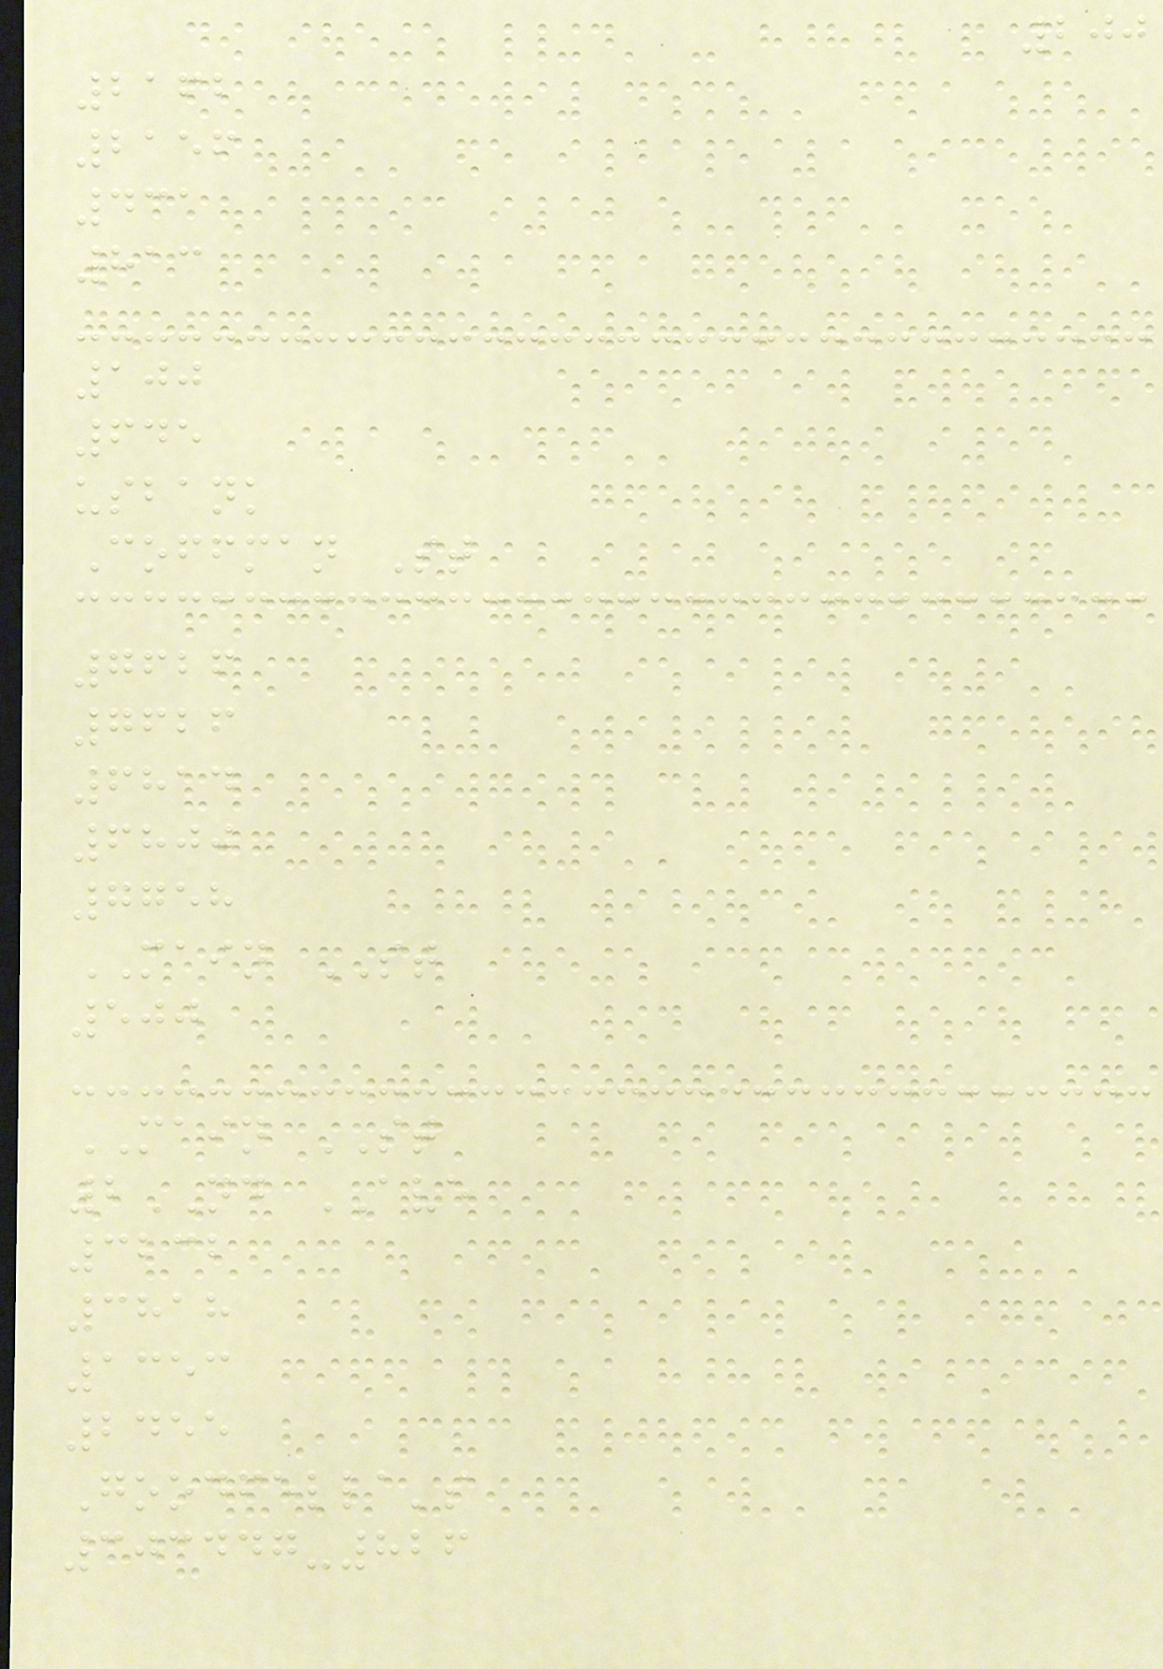200
2162
2156
431
813
100
645
usbank
Coffman St
7626
7626
6814
6800
7758
MAIN ST
500
MAIN ST
2ND AVE
3232
3818
1353
2455
Goodfella's
303447-826
